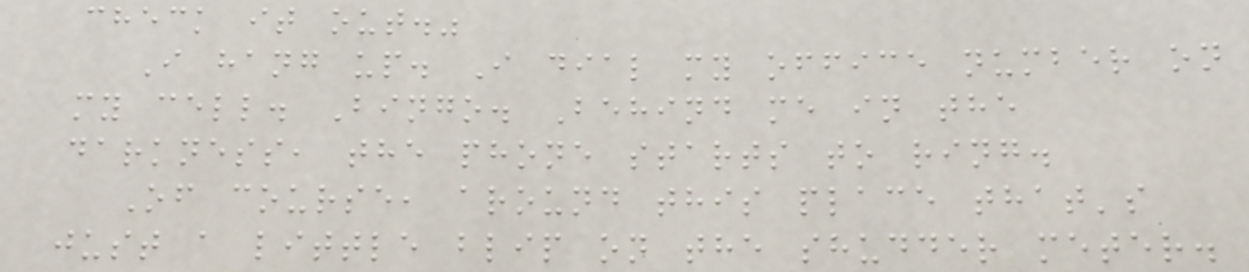check it out."
I hang up. I dial my office number on
my cell. Bingo. Behind me in the
darkness, the phone starts to ring.
Of course, around this place that's
just a little blip on the shudder meter.
